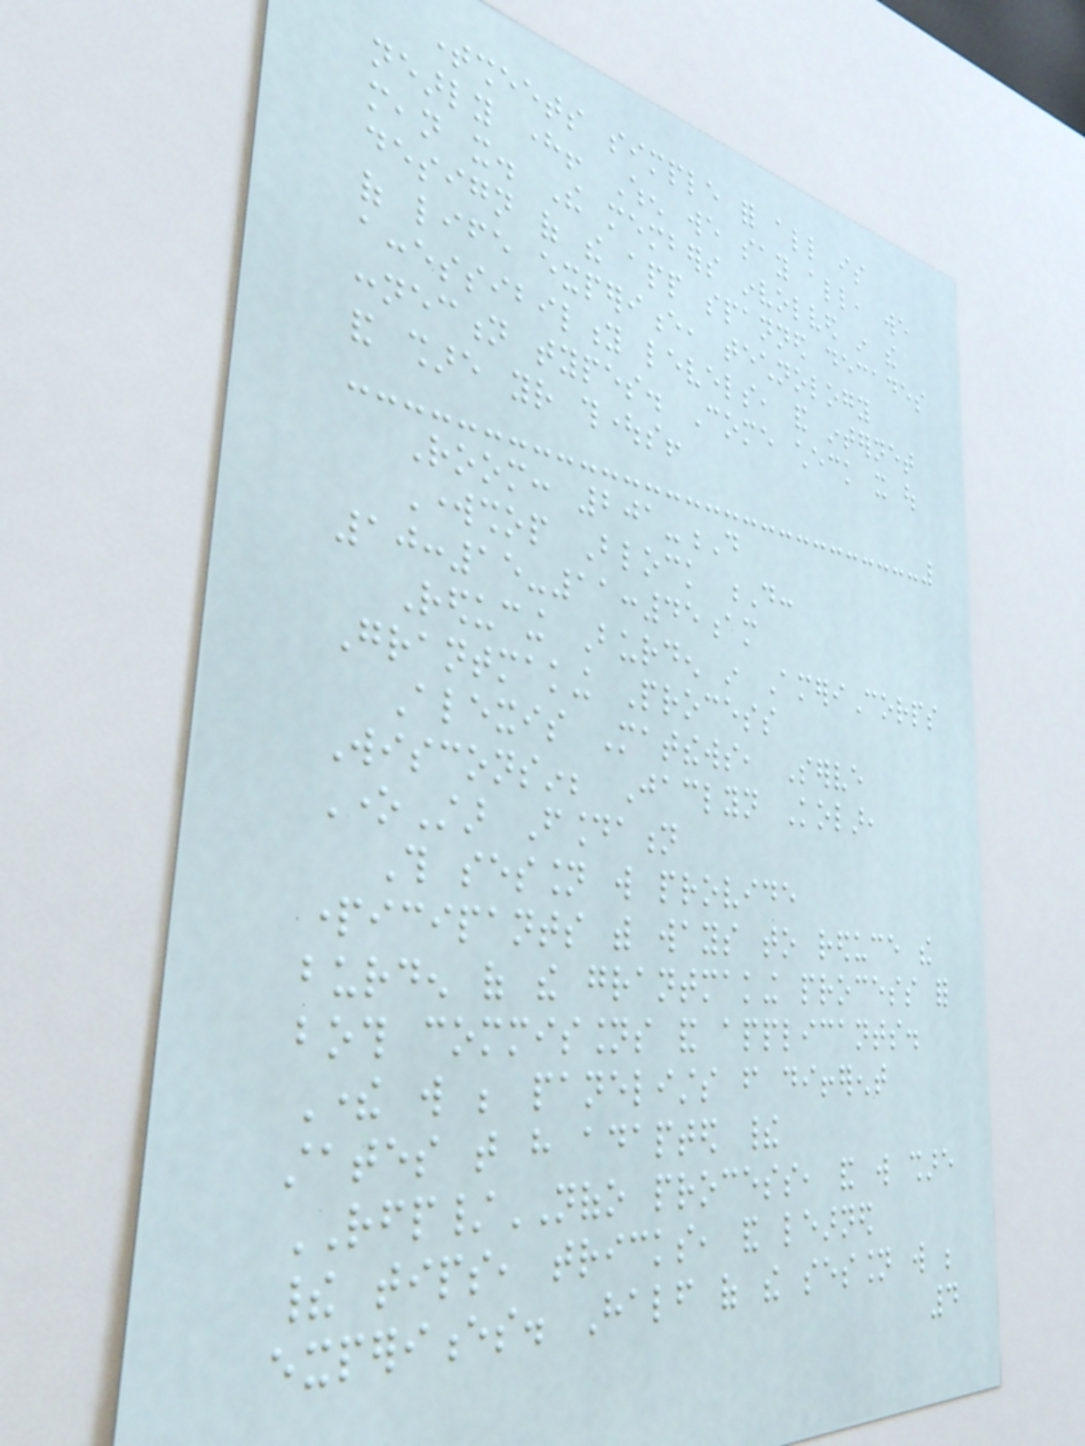timesheets simple for all is
nearly here! When we say all, we
mean it. The members involved in the
design of the app spanned decades
of life experience, technology
accessibility levels, and internet
connection types. Come check it out
and share your thoughts!
Room: 201-D
Workshop Block D:
10:15-11:45am
Reducing Burden in AmeriCorps
Grantmaking Process
Alexis Matthews, Serve
Wisconsin; Jaclyn Kolar,
OneStar Foundation
This session will provide
participants with ways to reduce the
burden of the grantmaking process for
both commissions and applicants.
There will be panelists from different
states that have adapted their
RFP/NOFO process, and will share
their tips, tricks, and learned
experiences. Half of the session will be
4
